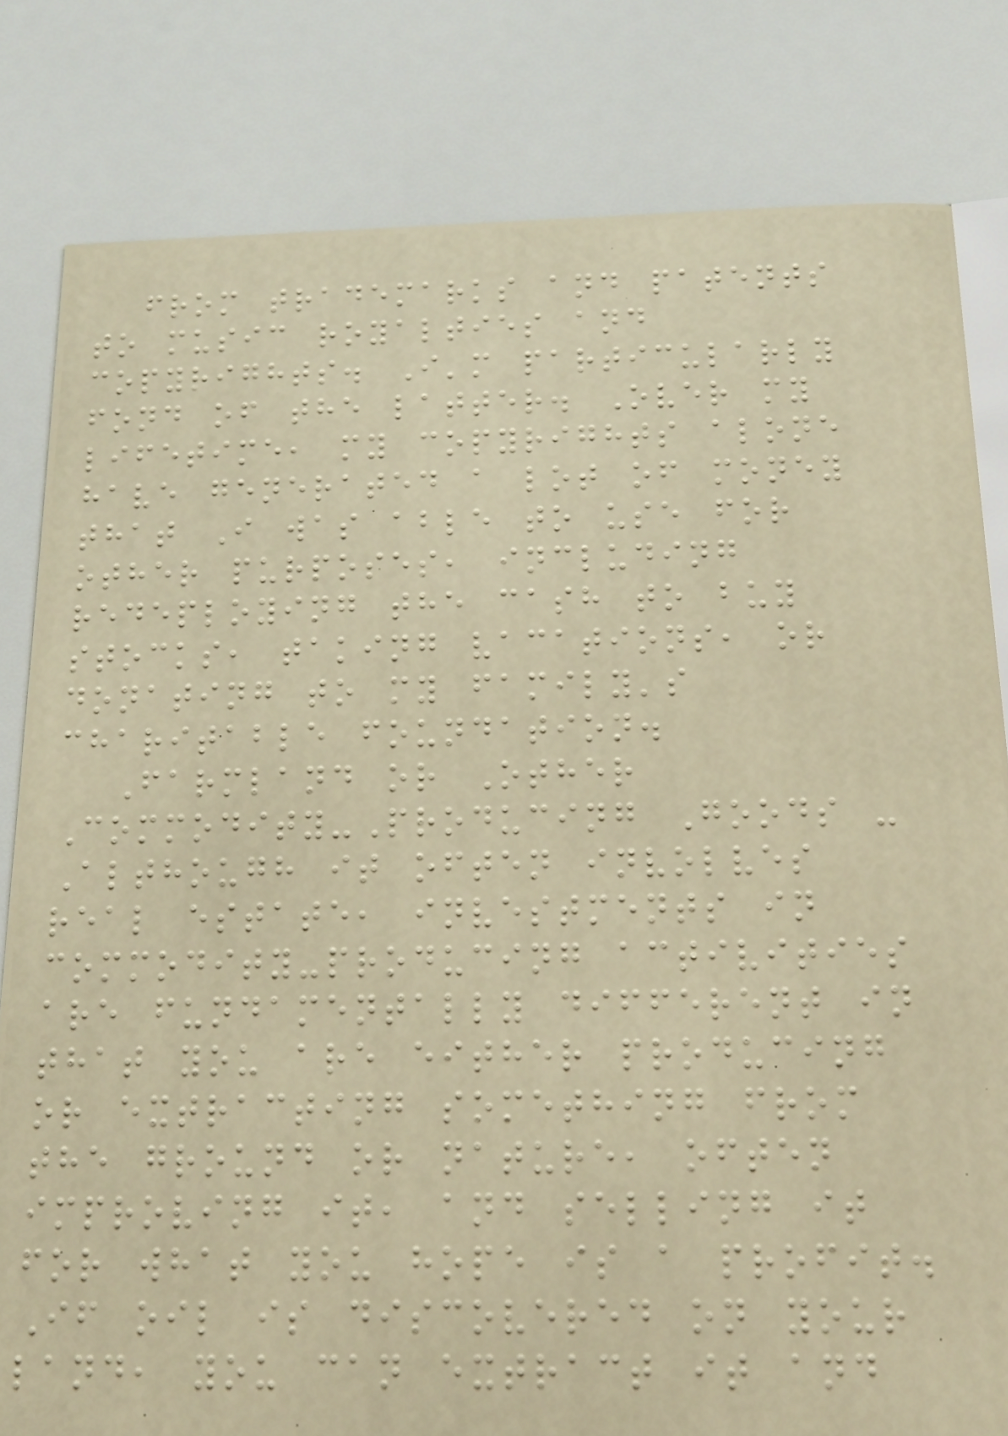from trademarks and patents
to music royalties and
copyrights. I'm particularly
fond of the latter. Over my
lifetime, my copyrights alone
have generated a lot of money
that I was able to use for
other purposes, including
redeploying the cash to buy
stocks, taking vacations, or
donating to my family's
charitable foundation.
Farmland or Other
Commodity-Producing Goods -
Although it often involves
real estate, investments in
commodity-producing activities
are fundamentally different in
that you are either producing
or extracting something from
the ground or nature, often
improving it, and selling it
for what you hope is a profit.
If oil is discovered on your
land, you can extract it and
